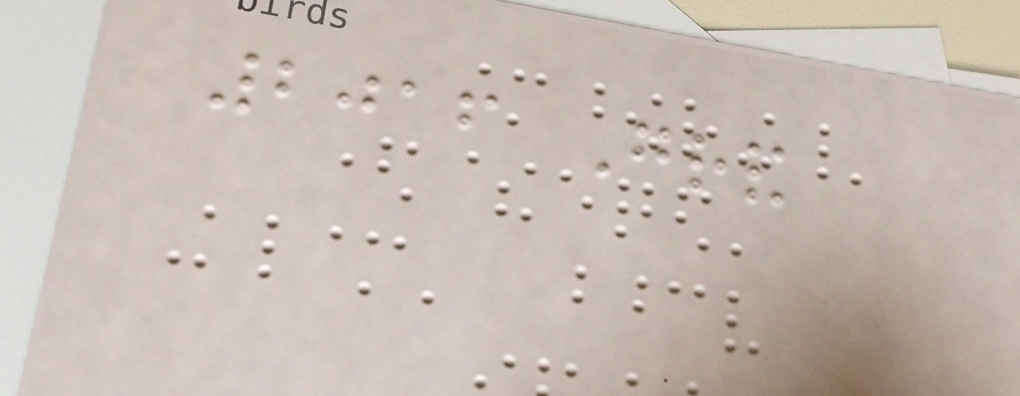2016 Grand
